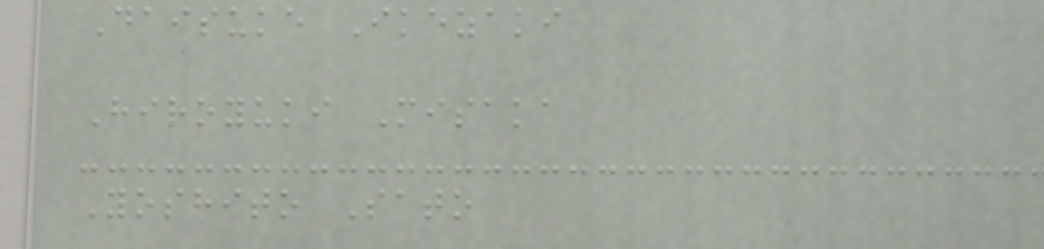Daisuke Ikezaki
Hiroyuki Misaka
Yoshito Sato
